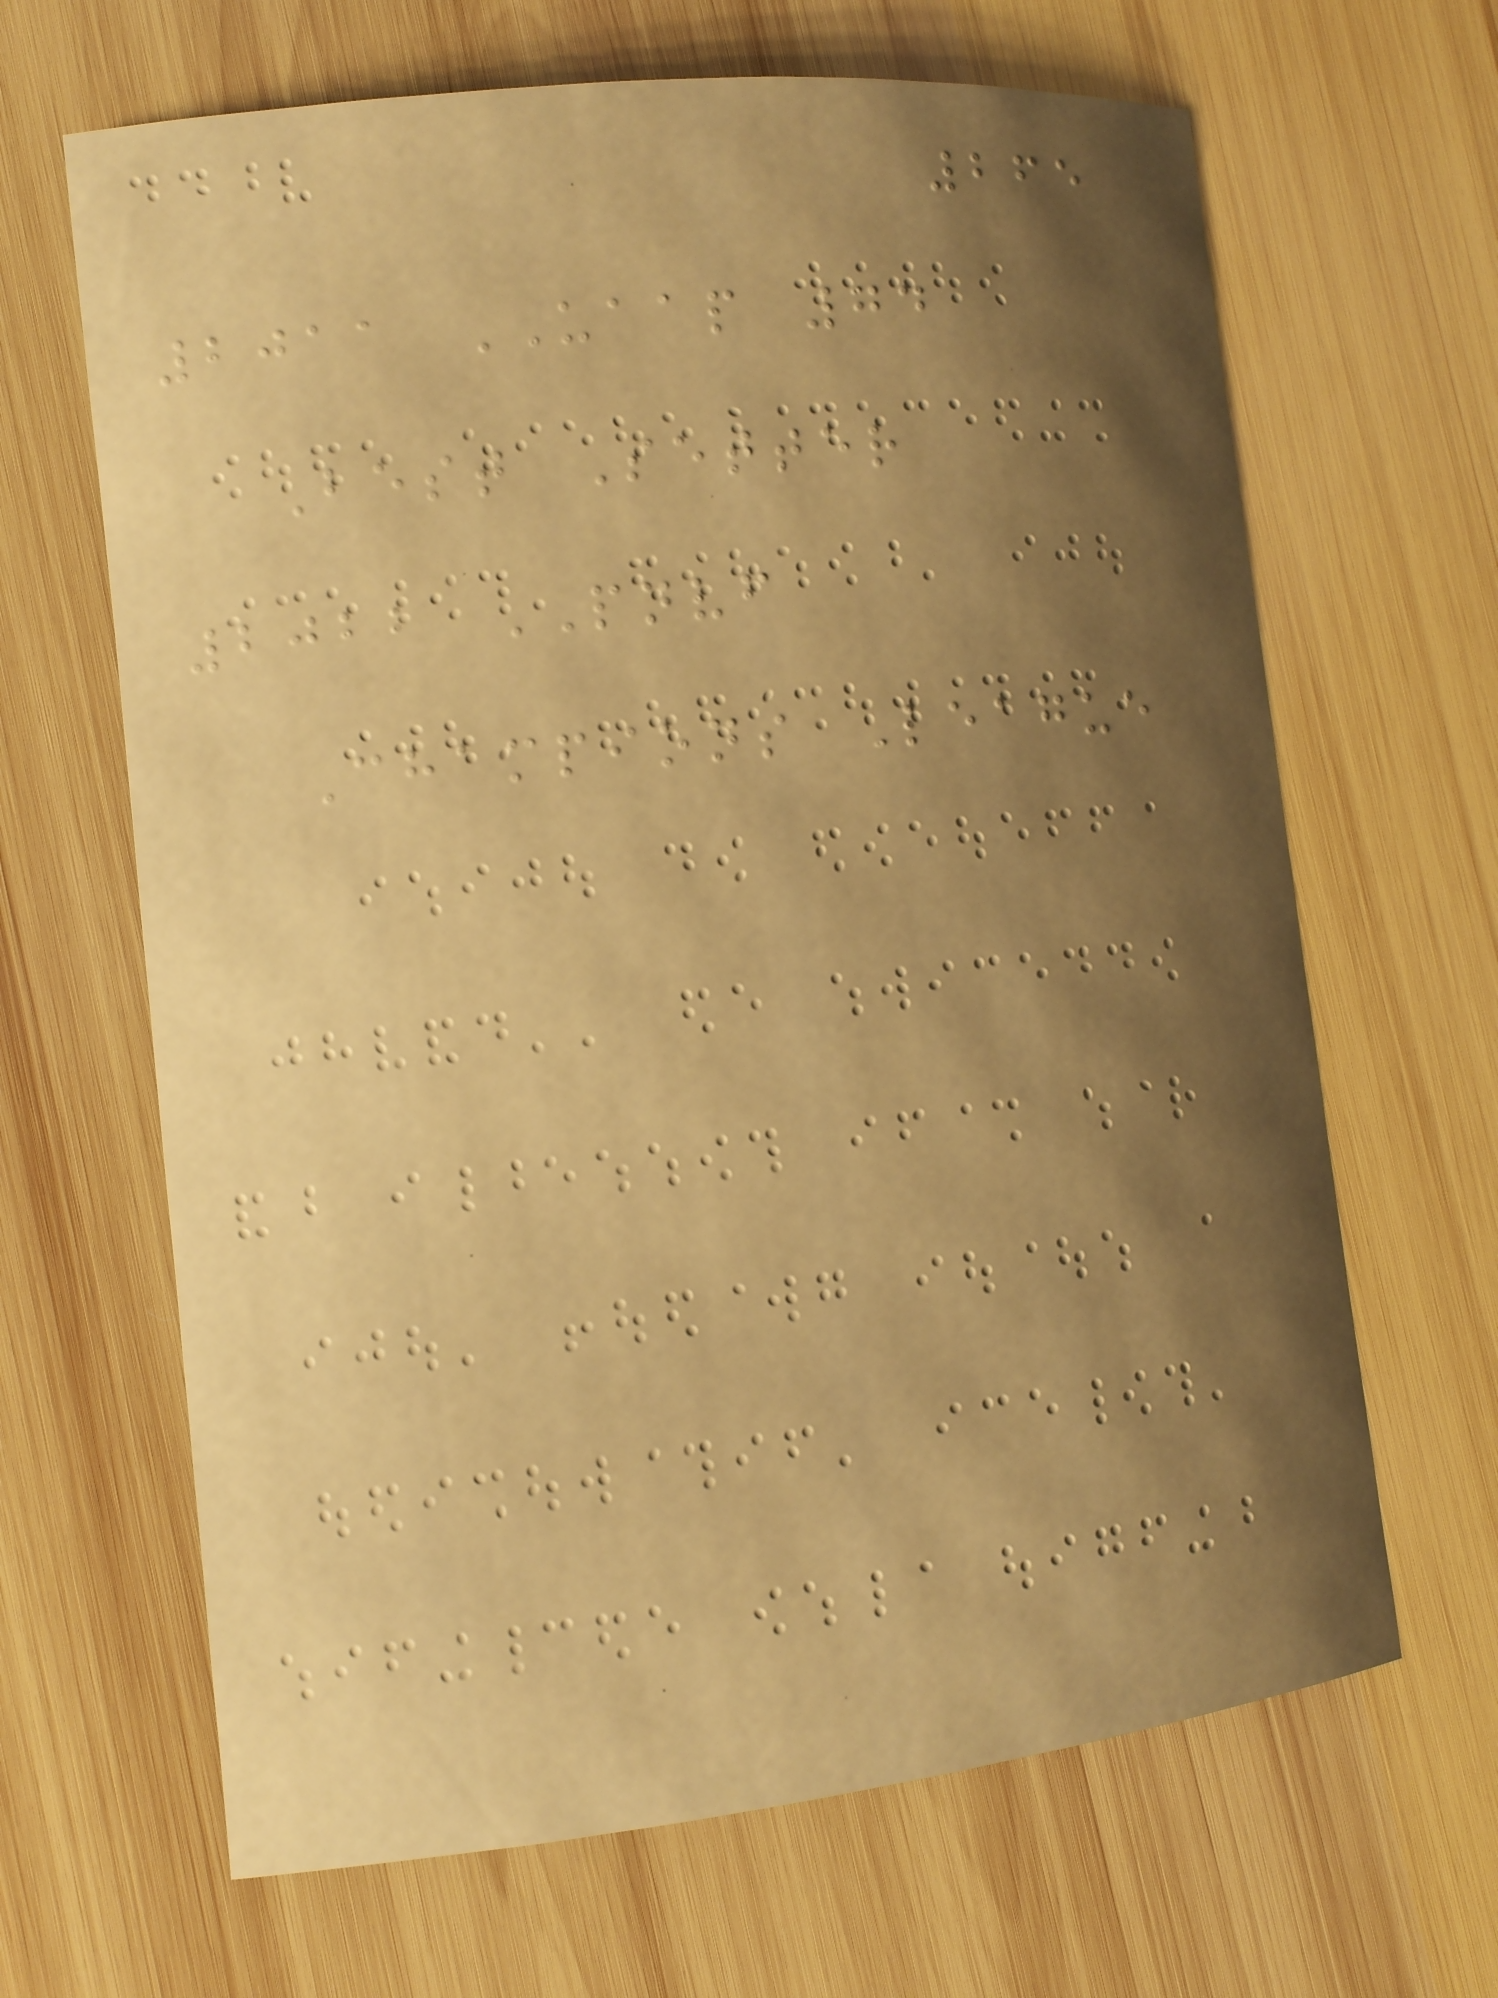265
2011 UAAP 74
Best Setter
2022 PNVF
Champions League
